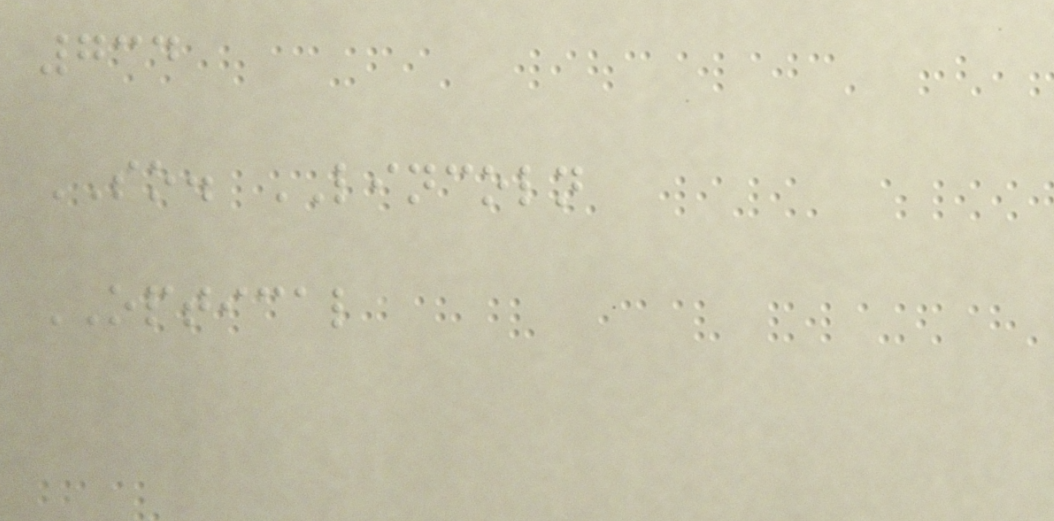734
SO. LINCOLN
OPTICAL
